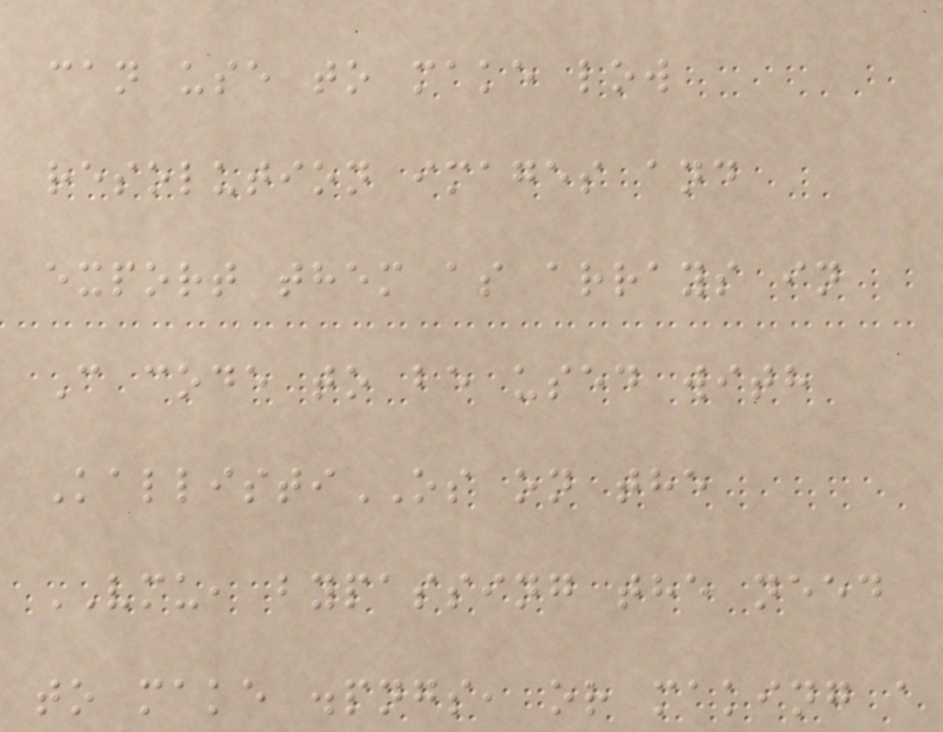can use to make low
resolution images and
export them as arrays in
C code to be used with
KallistiOS on the
VMU, bypassing the need
to make .pngs, or making a
